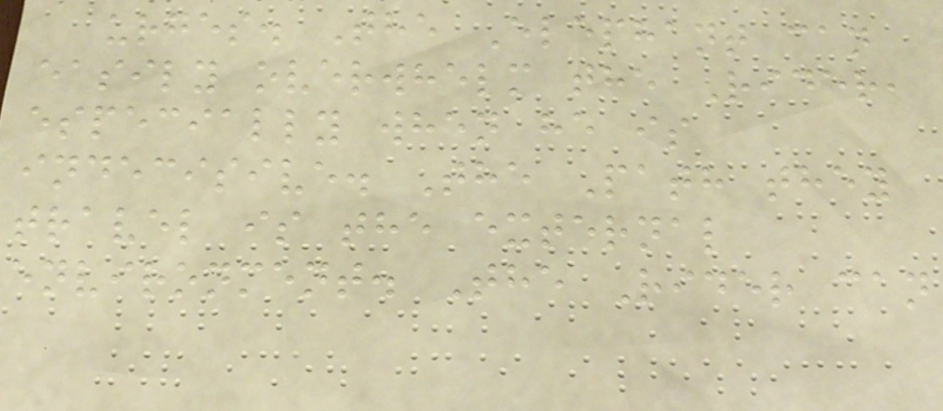urges. The Elephant can
easily overwhelm the Rider,
especially when he is
indecisive. The Path they
travel is the external
environment. The Rider can
